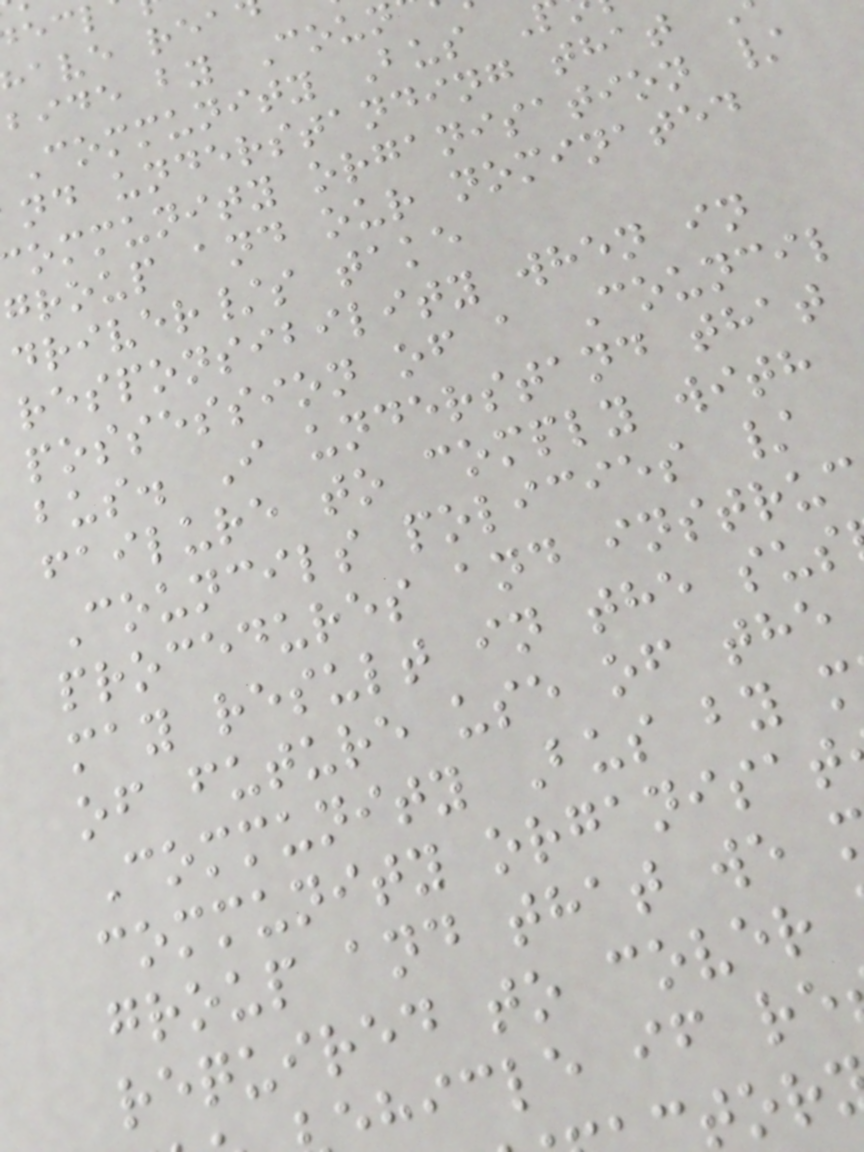ave rea
bide by Coun
Community Bus
nd understanding that
ommunity organisation /
group and our nominated
driver/s take
responsibility when in
possession of a Council
bus. I understand that
failure to comply with
Councils policies /
procedures and instruc
may result in the sus
of future use of the
Community Bus by m
community organisat
group and that we
required to cover
hicle if re
